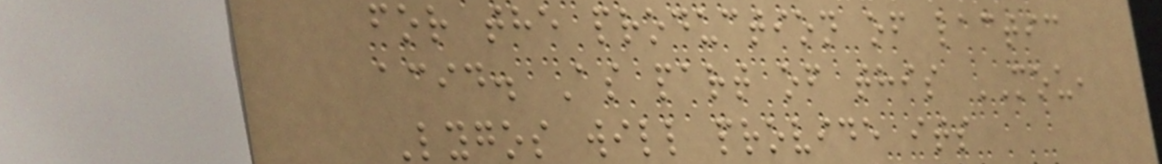for the production of lactic
acid. As part of this MOU,
Lygos will provide its
